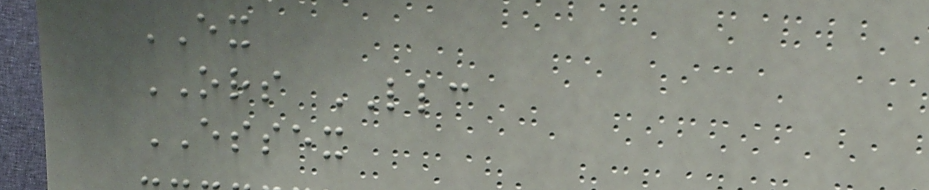EX
ORS LLC
ESSEX
